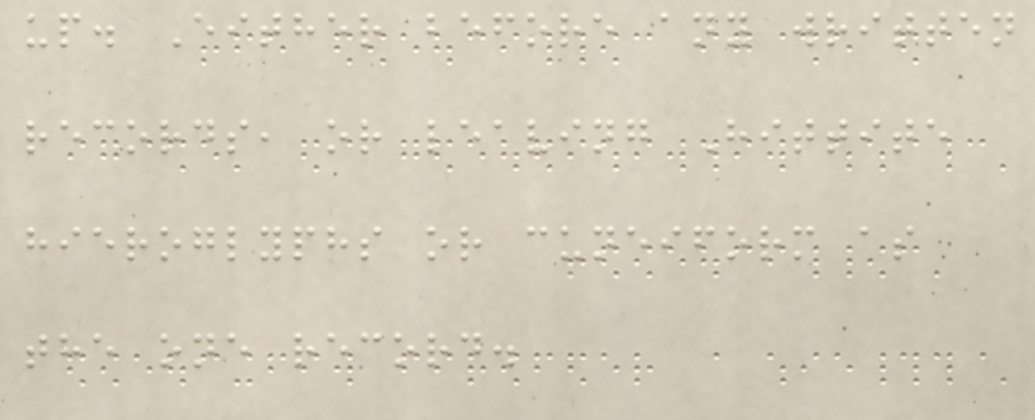up. Either before any written
records, or leaving Hittite
hieroglyphs or cuneiform as
the one record.
